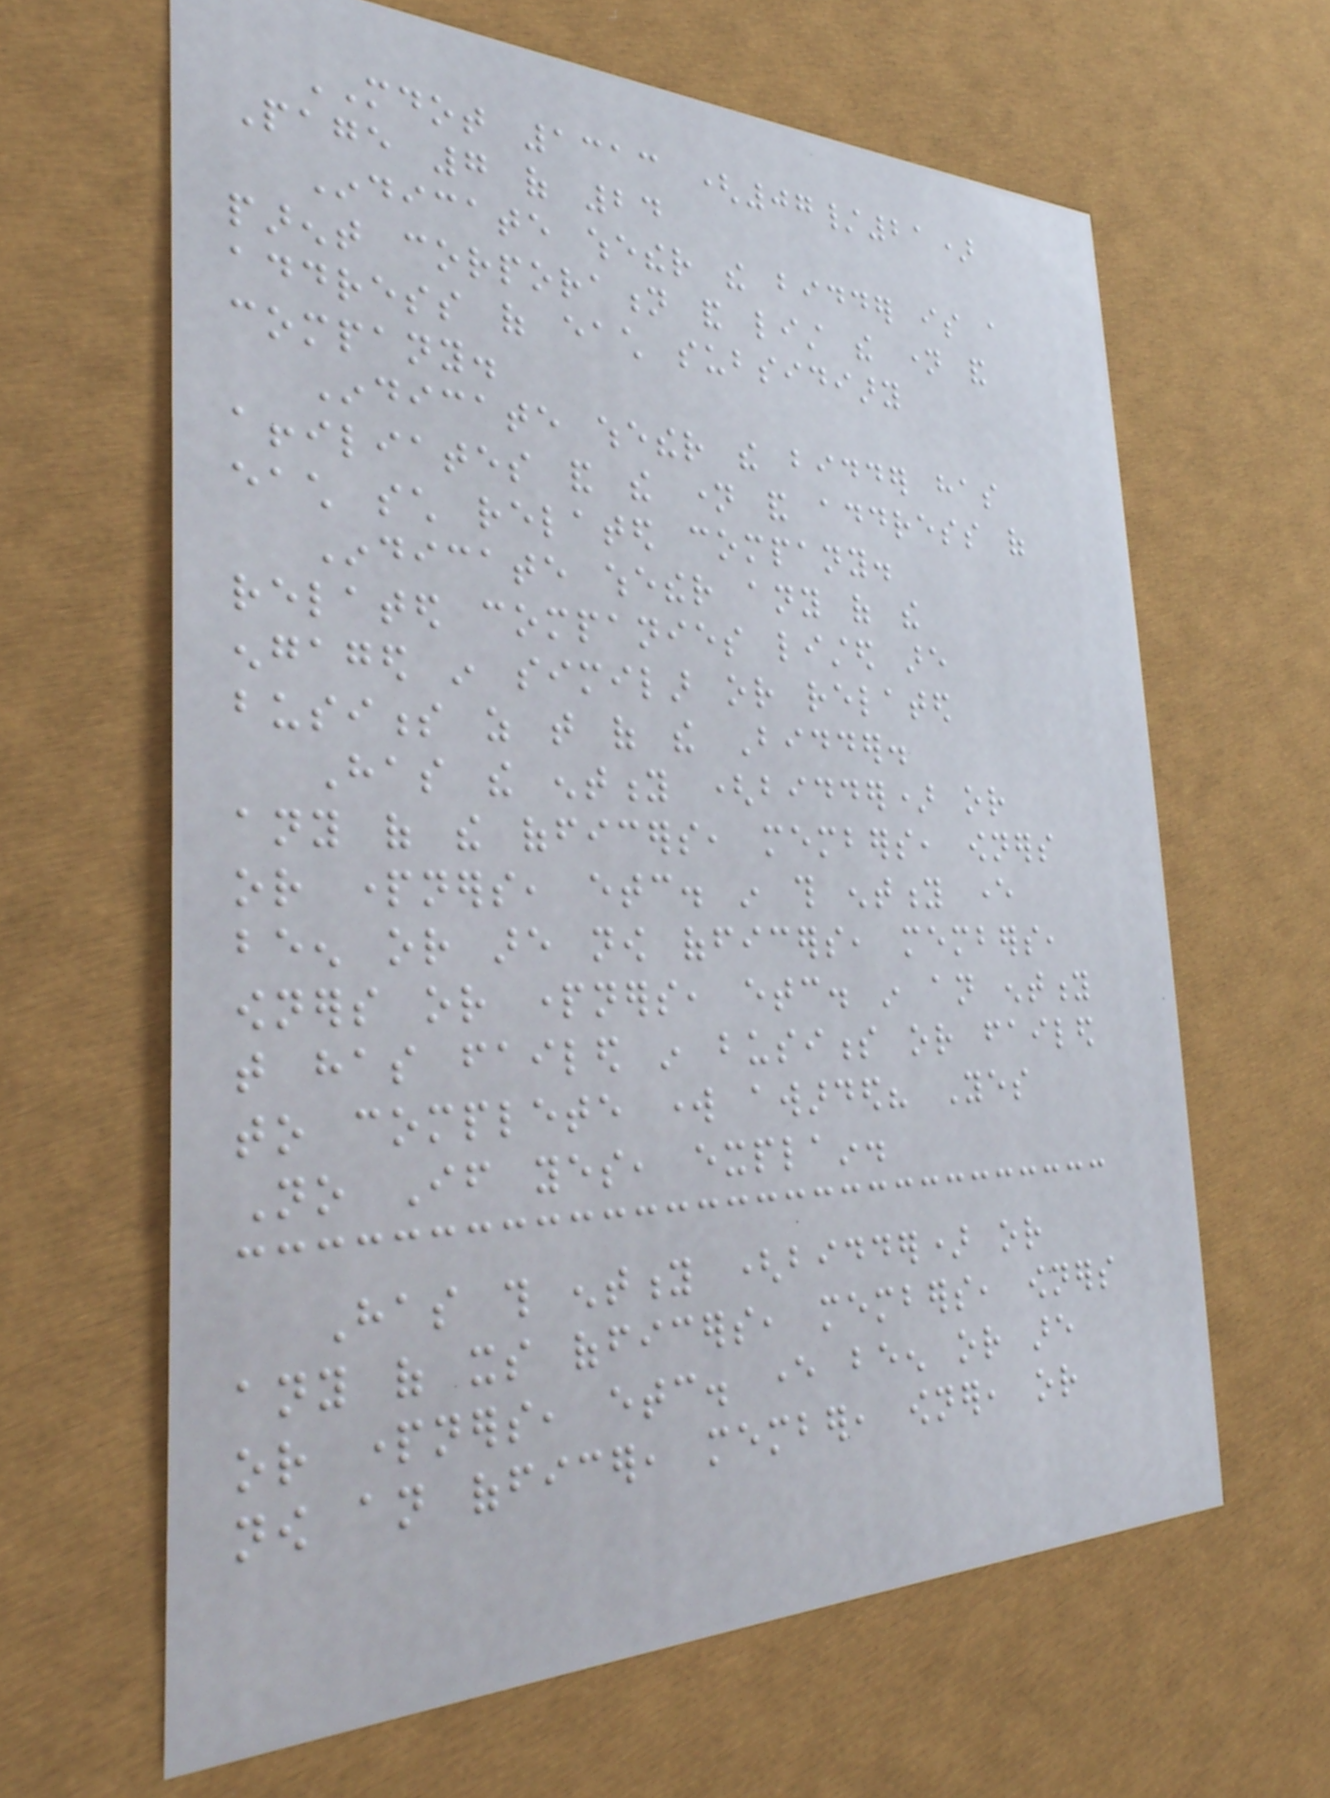MDOT 1313 (07/21)
Page 7 of 24
Indicate whether the bidder is a
parent corporation and list the name and
address of each subsidiary
company.
Indicate whether the bidder has
affiliates and the name and address of
each such related company.
Indicate whether any of the
related companies listed are
engaged in similar or related
business as that of the Bidder.
Has the entity (bidder) or
any of the officers, members, owners
or partners, etc. in this entity ever
been or are now officers, members,
owners or partners, etc. in an entity
that has failed in business or failed
to complete work awarded? Yes
No If yes, explain.
Has this entity (bidder) or
any of its officers, members, owners
or partners, etc. ever been or are
now an officer, member, owner, or
